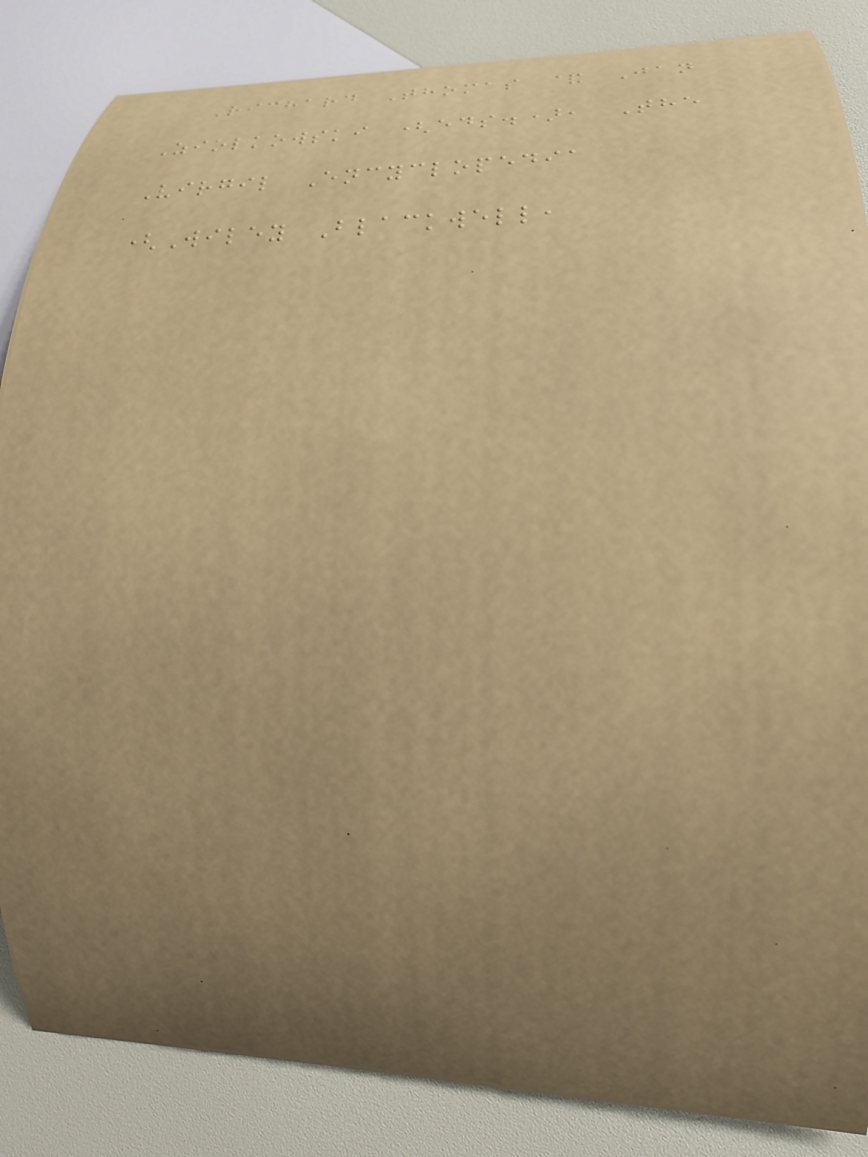Richard Thomas & Jan
Ziolkowski (eds.), The
Virgil Encyclopedia
(Wiley Blackwell,
